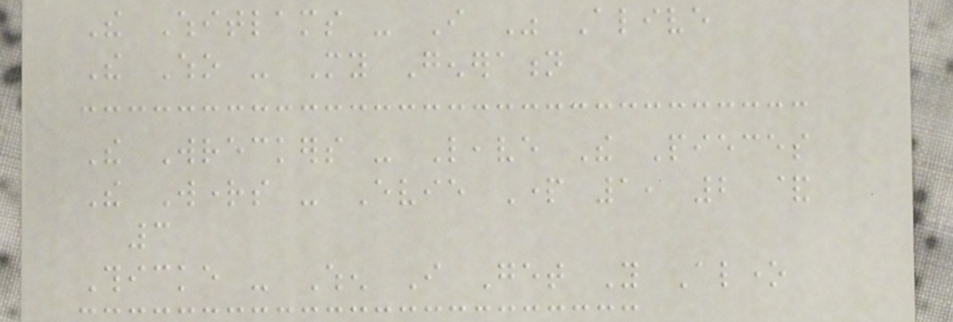The Whitlams - I Was Alive
The Who - My Generation
The Wreckers - Leave The Pieces
The Wrights - Evie Part 1, 2 &
3
Thicke - When I Get You Alone
